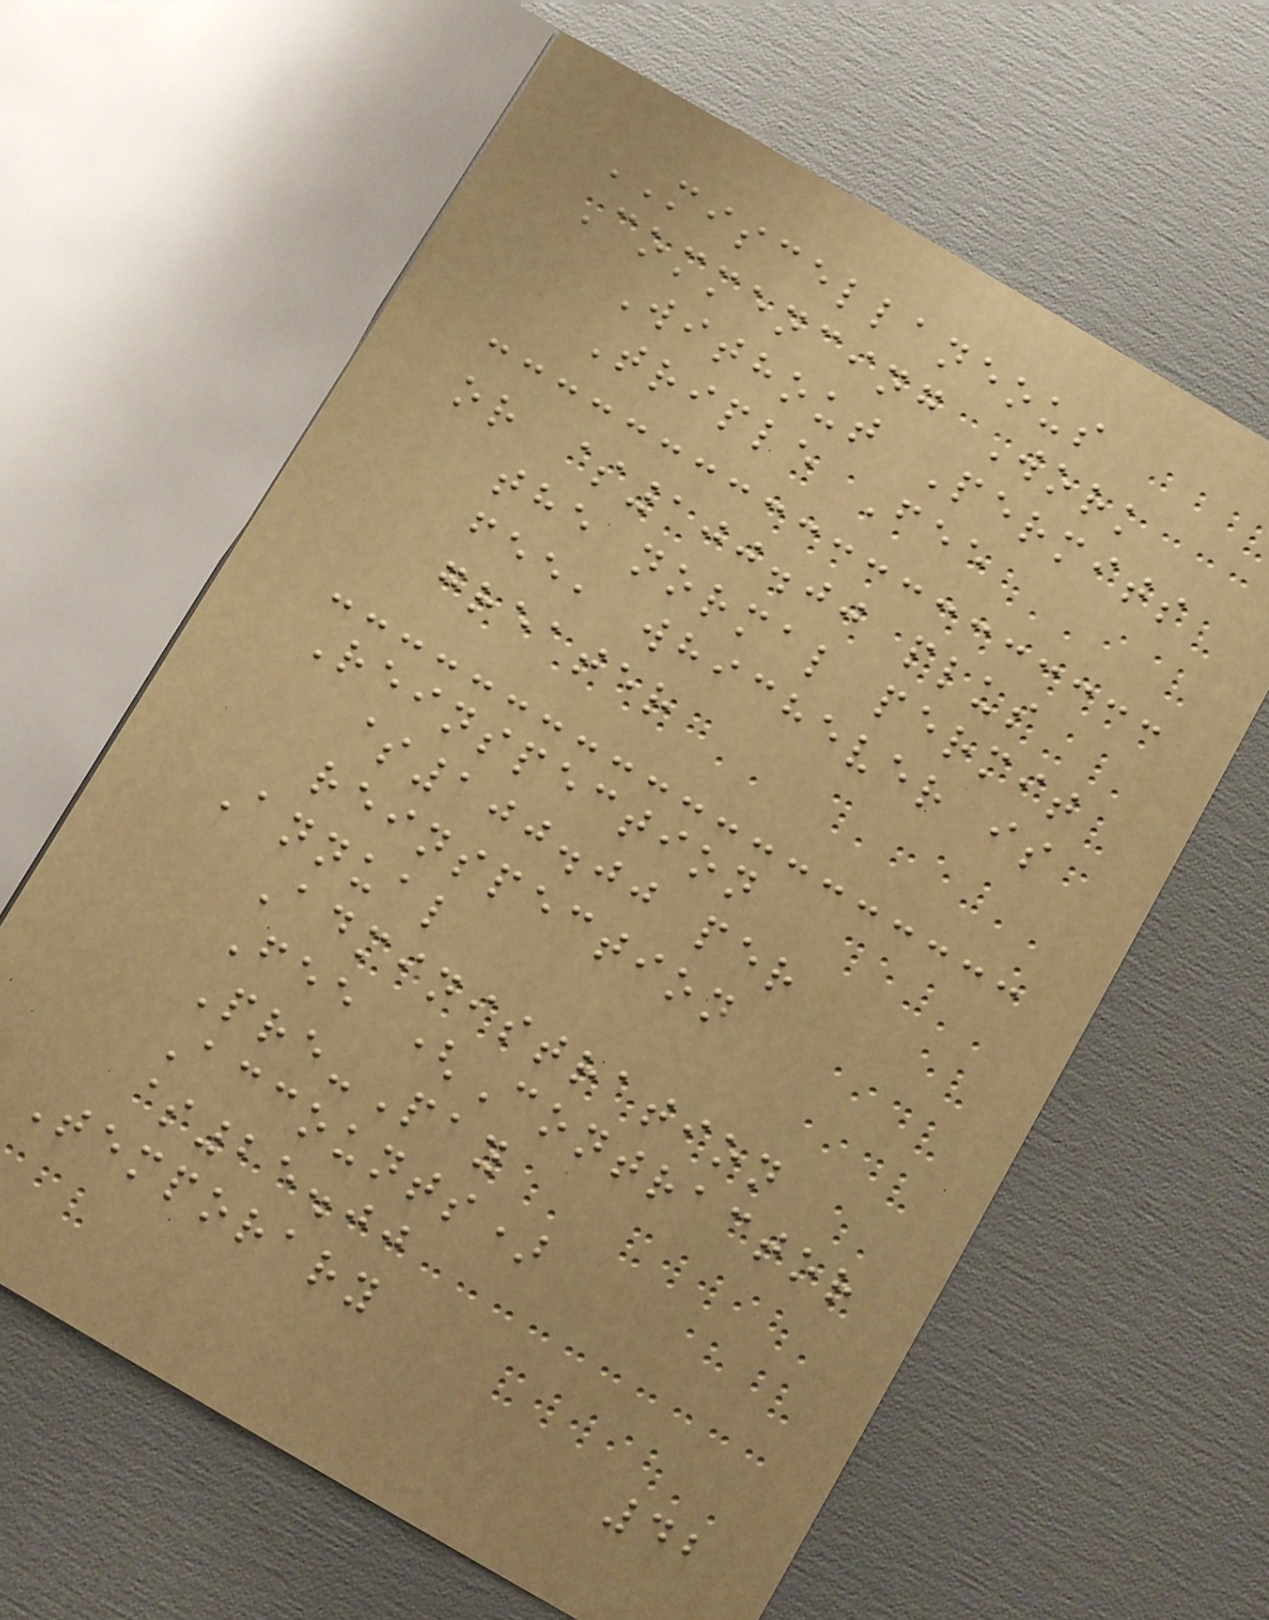MISCELLANEOUS
Commencing Work
Without Permits
Triple Fee
or $100.00 plus
the normal permit
fee, whichever is
greater
Reinspection
$100.00 per
reinspection
Annual
Administration
Fee (Contractor
Pre-Pay
Accounts)
$25.00
Temporary
42
